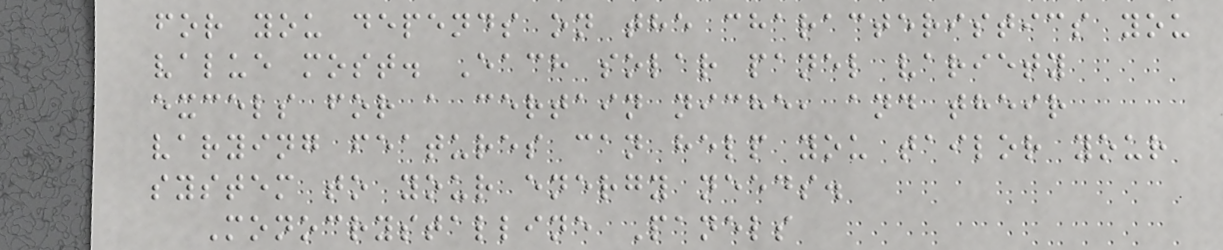for you depends on the characteristics you
value most. Each solar panel variety
excels for a certain niche, and their
varying features can help you tailor your
system to your energy needs.
Monocrystalline Panels
